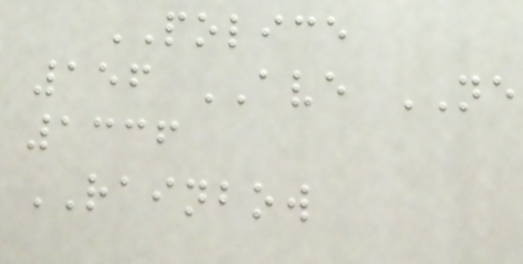POLICE
156 AVE NE
1336
RAINBOW
